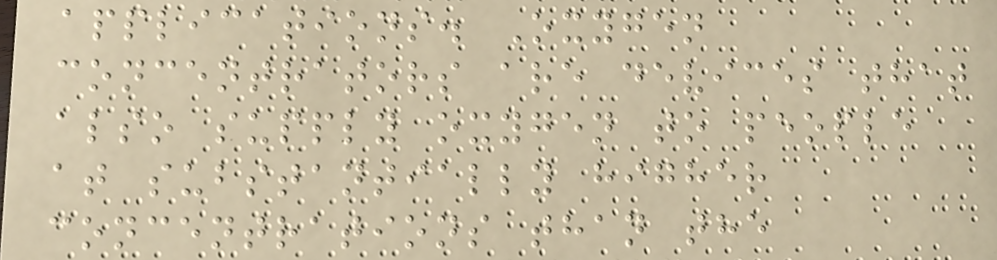applications. Oxygen
concentrators are devices that
also supply oxygen to people
at substantially higher
concentrations than the
